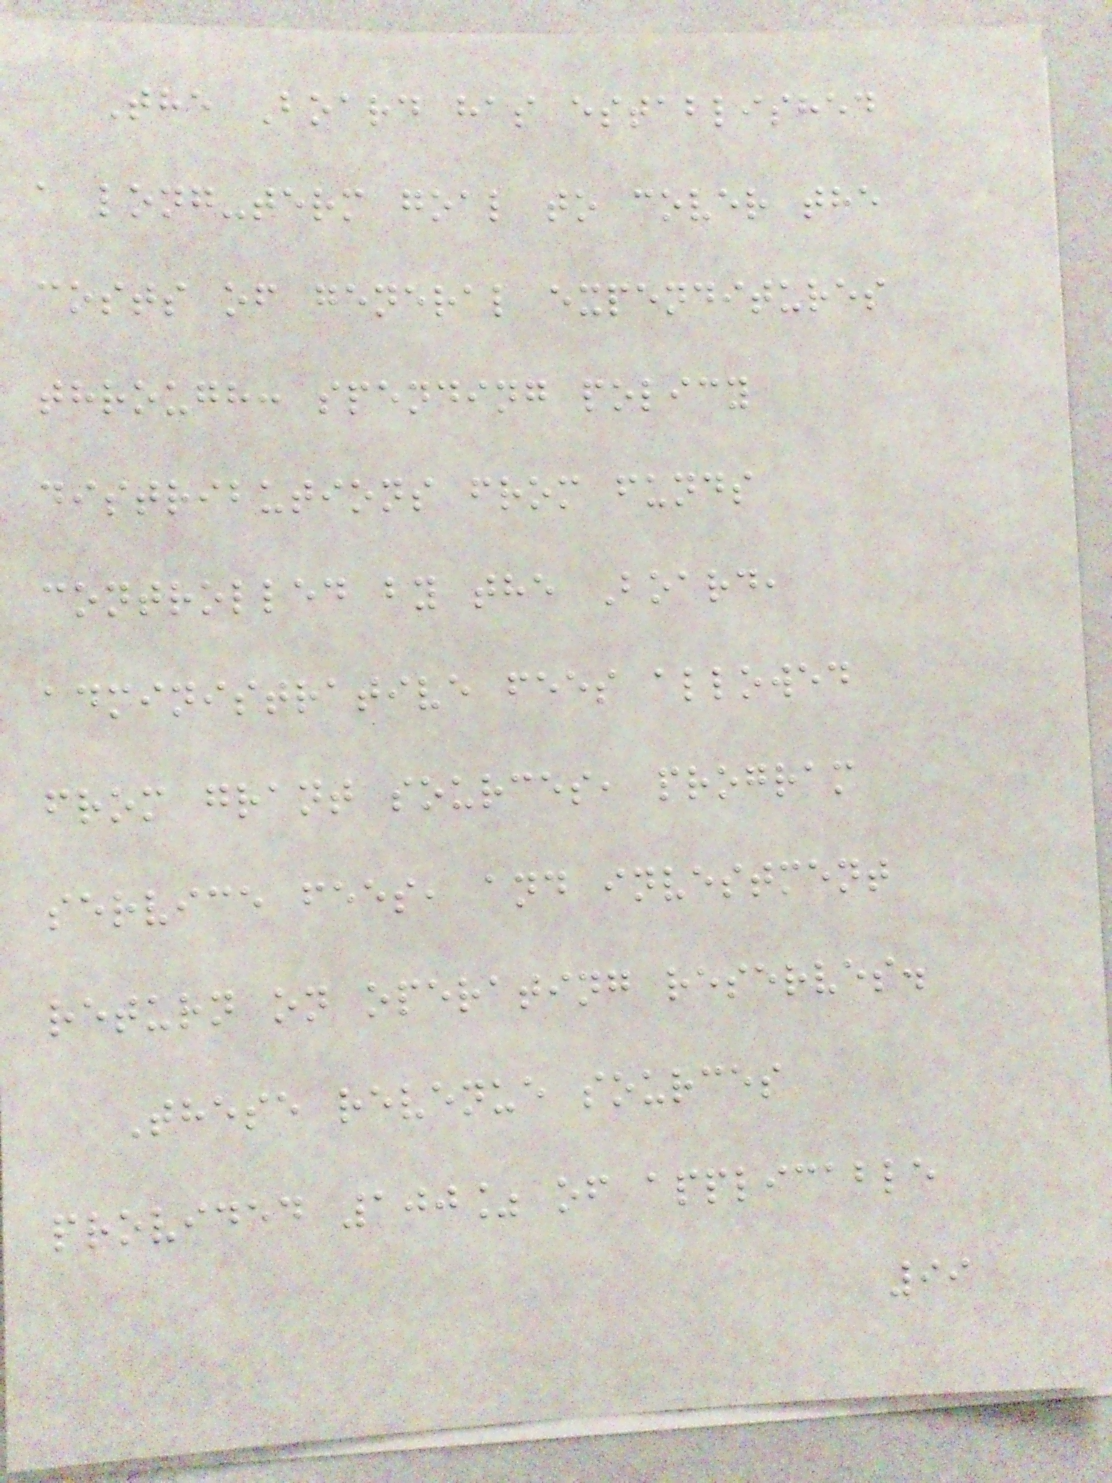The Board has established
a long-term goal to cover the
costs of general expenditures
through: spending policy
distributions from funds
controlled by the Board,
administrative fees allowed
from grant sources, program
service fees, and investment
return on operating reserves.
These revenue sources
provided 100% of applicable
99
